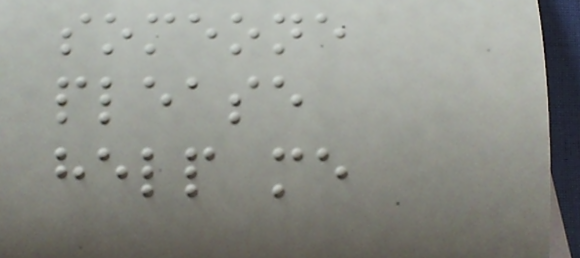someone
please
help me
